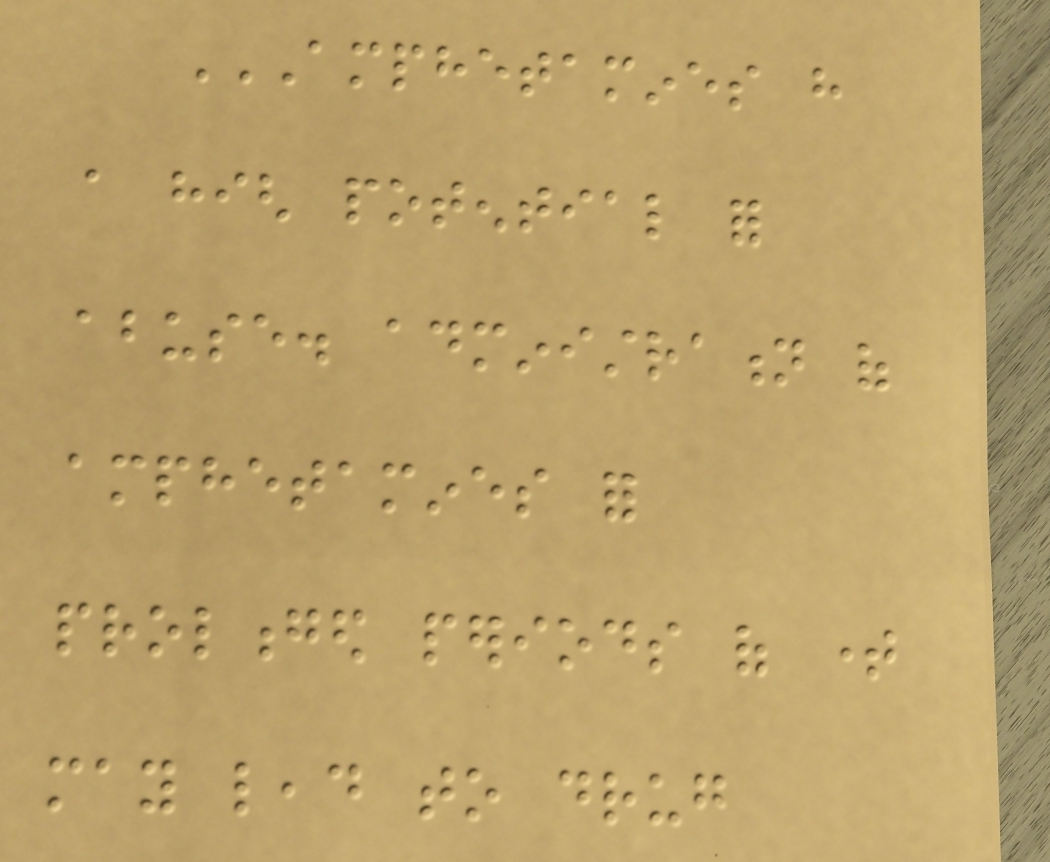AMPHETAMINES HAVE
A HIGH POTENTIAL FOR
ABUSE. ADMINISTRATION OF
AMPHETAMINES FOR
PROLONGED PERIODS OF TIME
MAY LEAD TO DRUG
